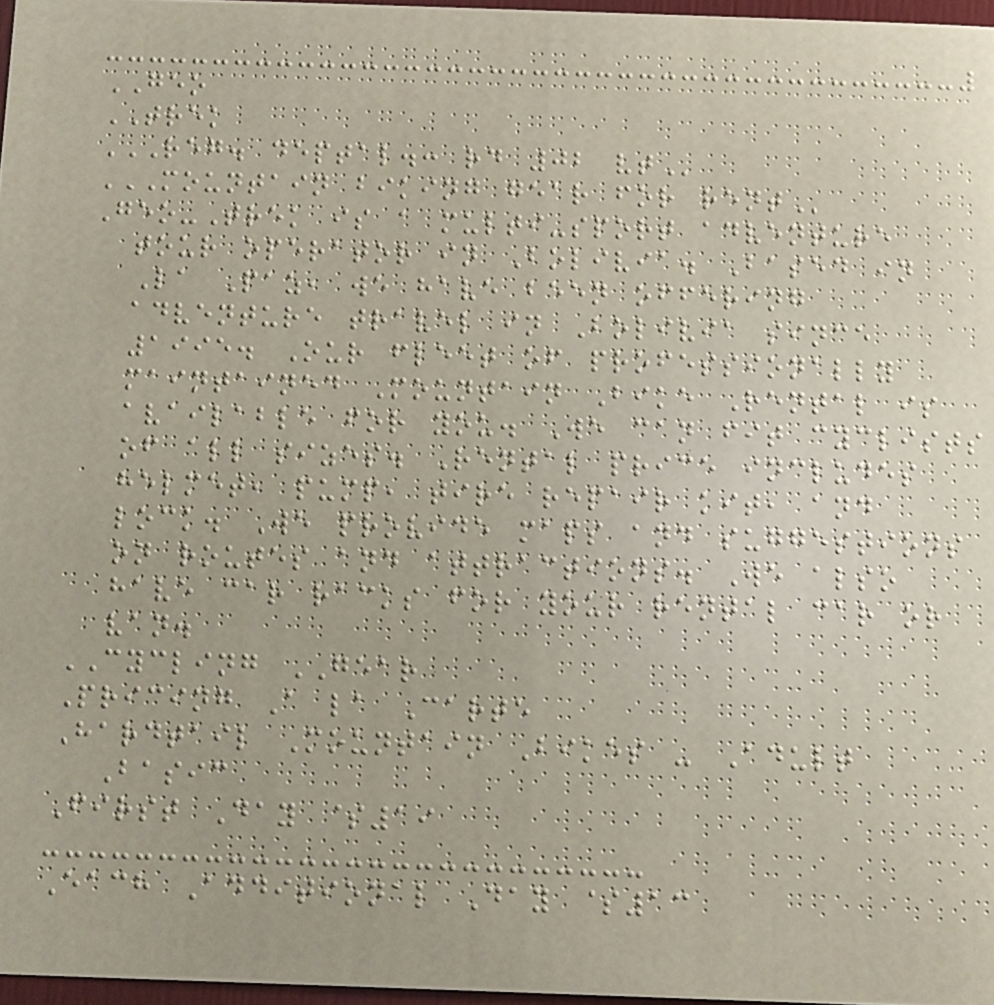GEO
TREK
REG. DEPTAL.: RD 02 VT
MOUNTAIN BIKING GEAR FOR RENT
Geo-Trek is a multi-sport adventure
tour operator in Bolivia. Based in
La Paz, we have been offering
adventure travel in Bolivia since
1995. Our fleet of professionally
maintained Mountain Bike Rental is
available for you. We can fit cyclists
of all sizes. Rental price includes
helmet, pump, tire repair kit, and
lock. We provide maps and suggestions
on routes and attractions. We also
have car racks for your rental car or
van.
CYCLING GEAR
Pricing A la Carte
Hardtail Mountain Bikes - Adult
Basic
First Day $19
Each Additional Day $13
